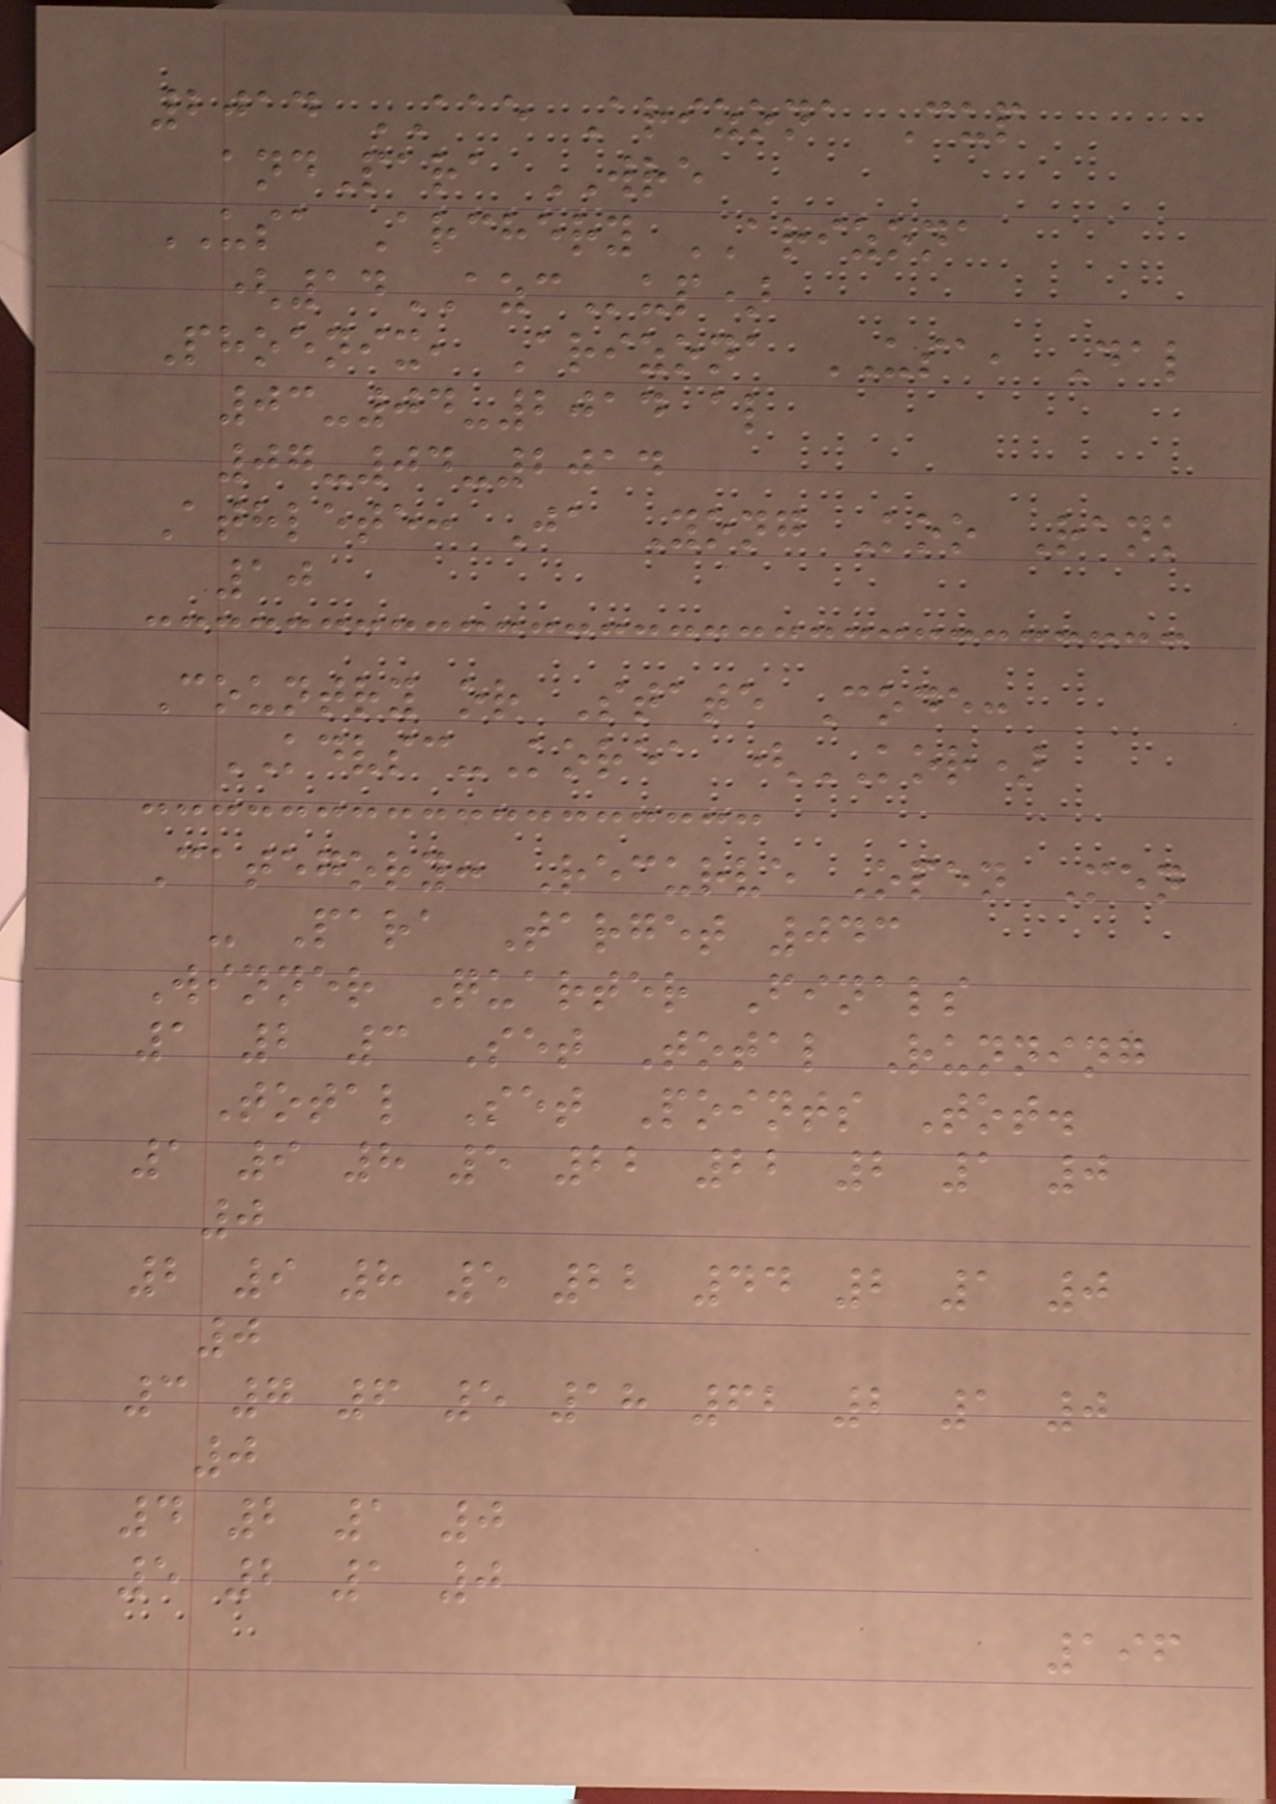2014 AAE Arizona Cup
andPara WRE
USA Archery ARIZONA
(14AZCup)
Phoenix, Arizona USA, Dal
03-04-2014 al
07-04-2014
Athlete: Ja Yong Koo Rank
10
Country or State Code:
KDVSC-Korea (KOR)
Category: Recurve Open Men
- Para Target 043
Winner Quarter Finals
1 2 3 Set Total Running
Total Set Points Tot.
1 9 8 5 22 22 2 1 0
0
2 9 8 5 22 44 2 1 0
0
3 7 6 5 18 62 2 1 0
0
4 2 1 0
5 2 1 0
196
